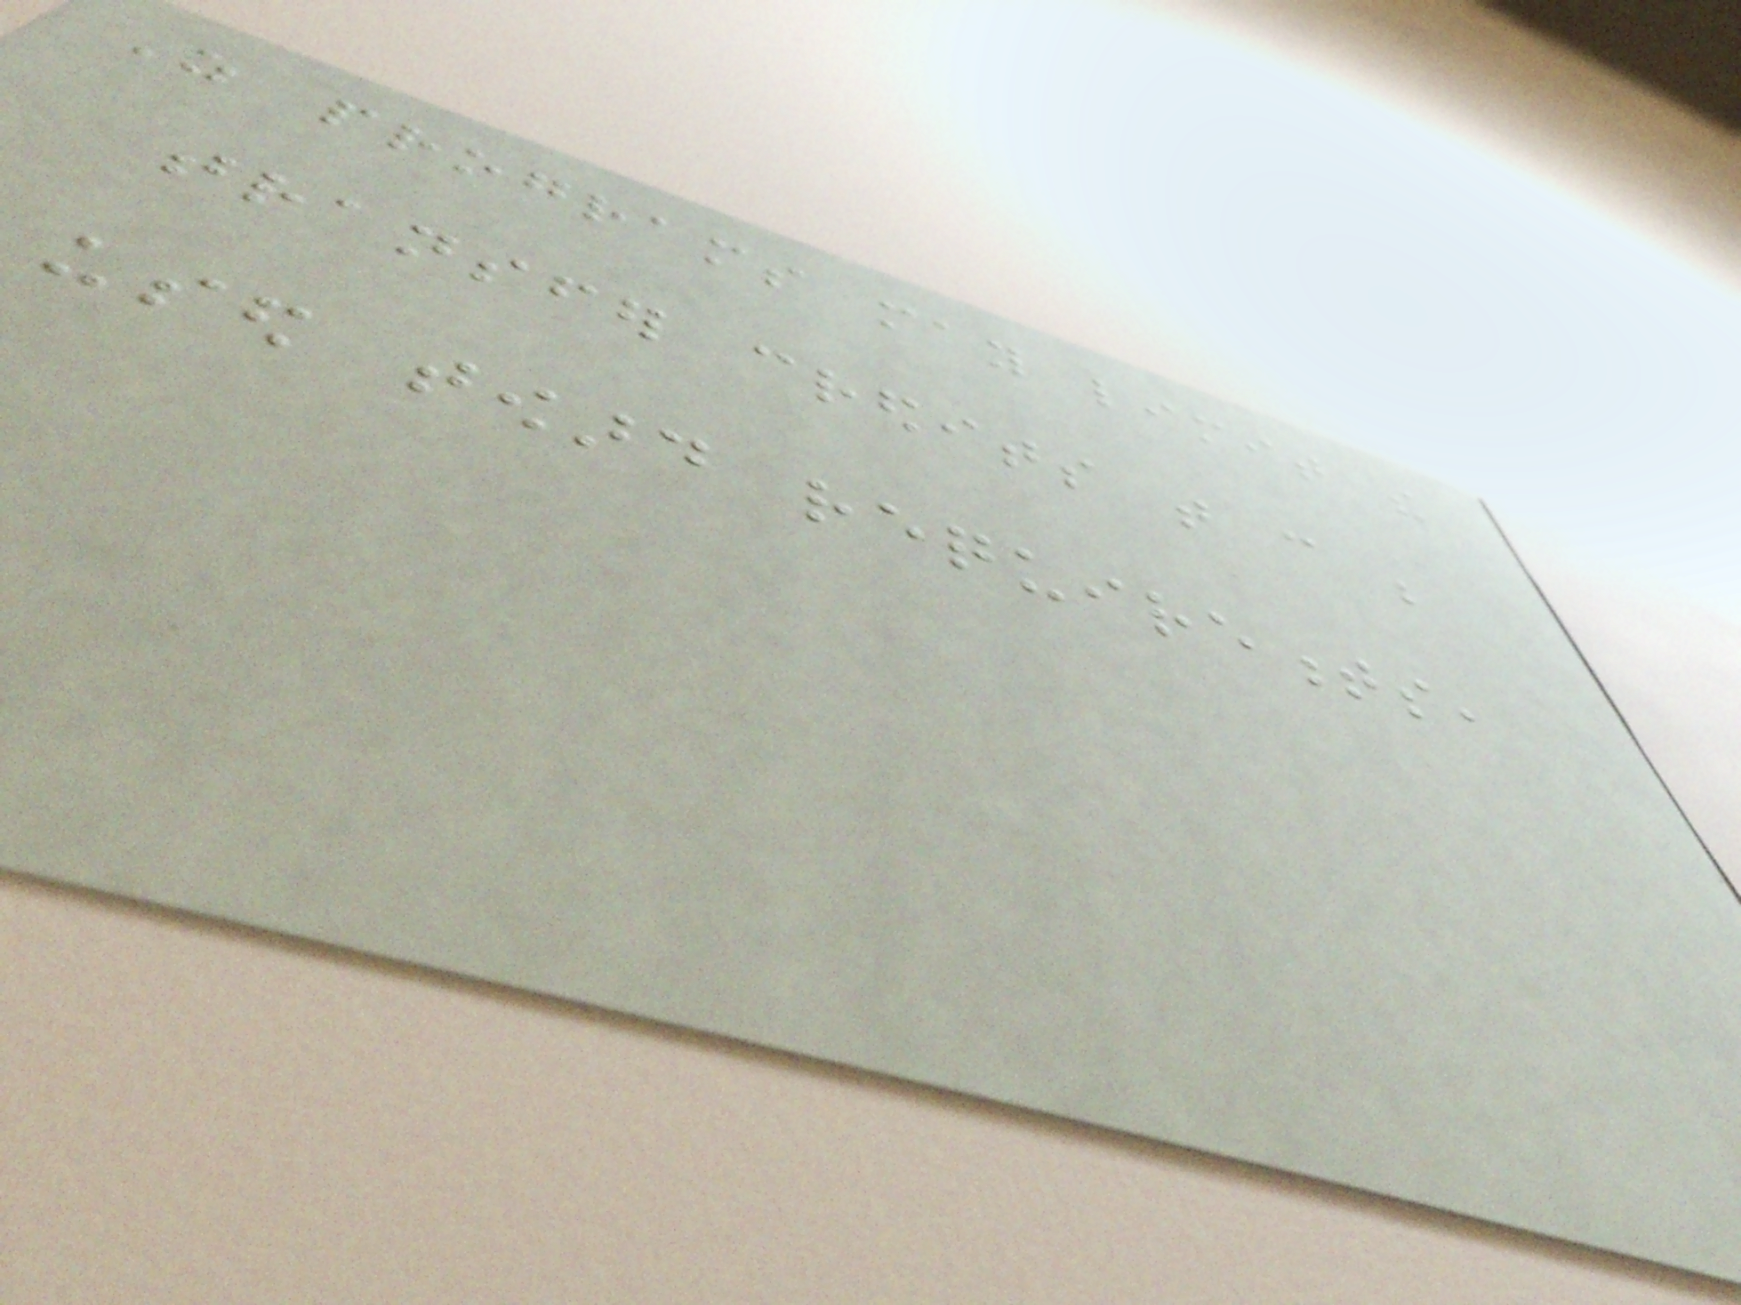As programs may limit the
transfer credits that can be
used toward requirements,
